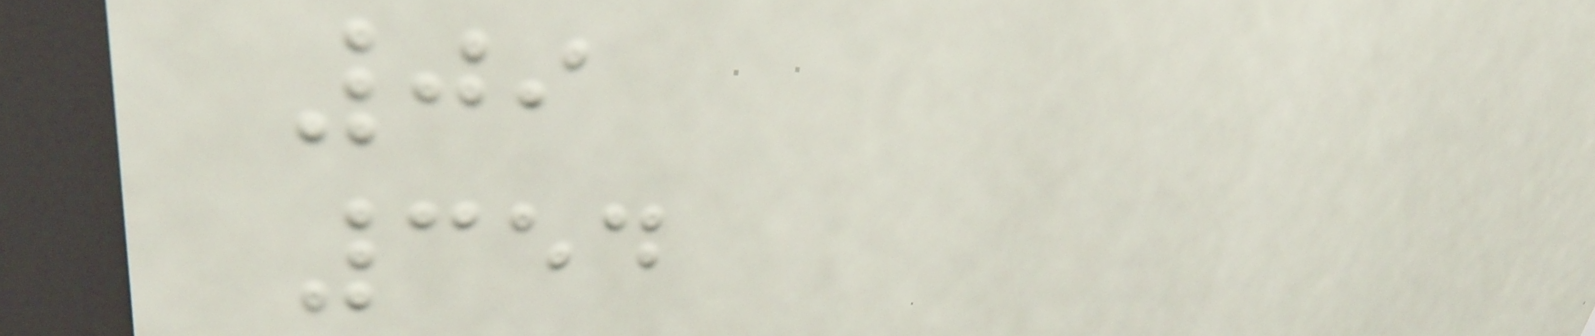09
354
